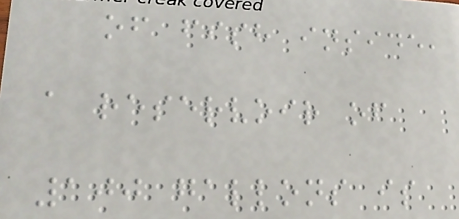of fish inside,
a reservoir of
100 gallons is
